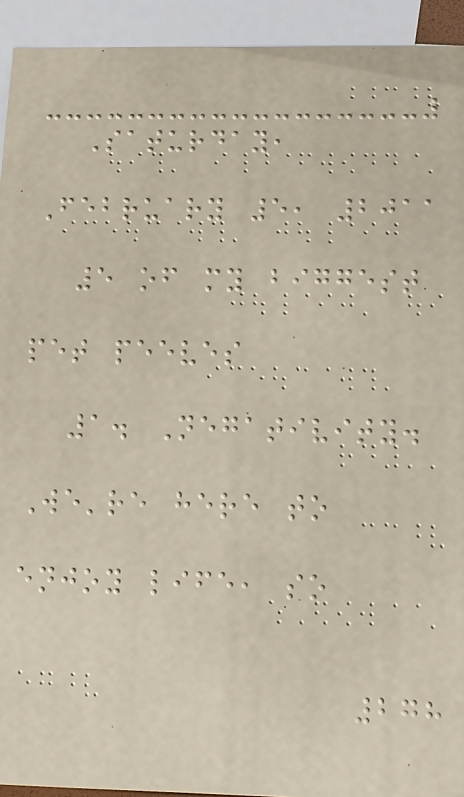Saturday,
February 5, 2011
5 of my biggest
pet peeves
1. Negativity.
We're here to
enjoy life, so
278
